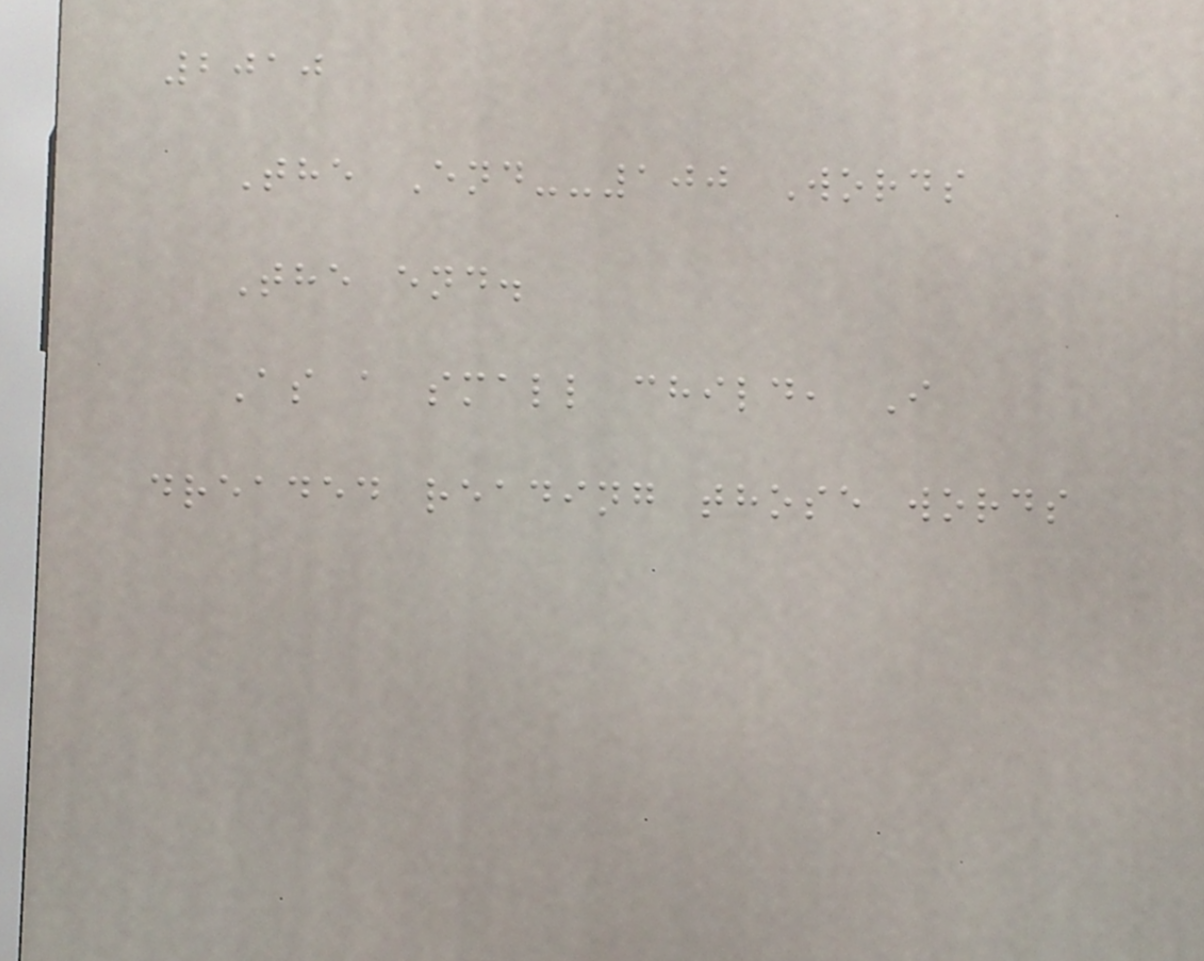2010
The End--100 Words
The end.
As a small child, I
dreaded reading those words
